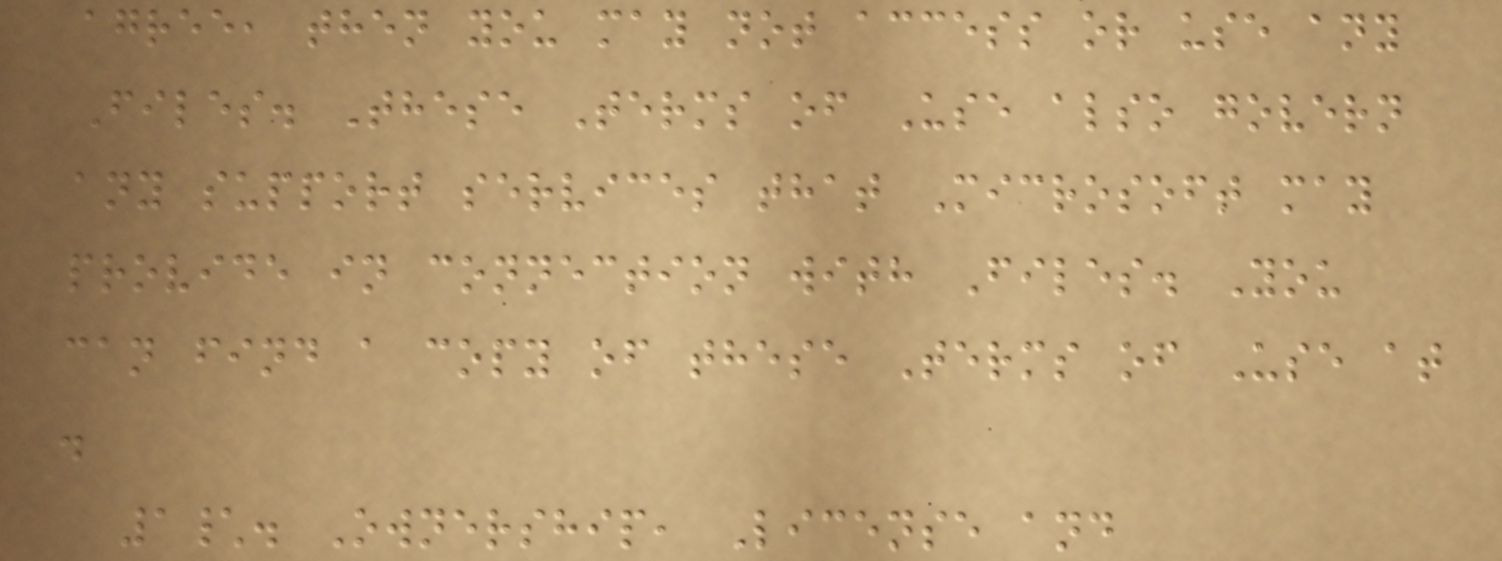agree, then you may not access or use any
Files. These Terms of Use also govern
any support services that Microsoft may
provide in connection with Files. You
can find a copy of these Terms of Use at
.
1\. Ownership, License and
